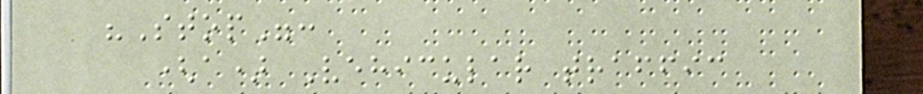"Stop":
(a) Vehicular traffic
